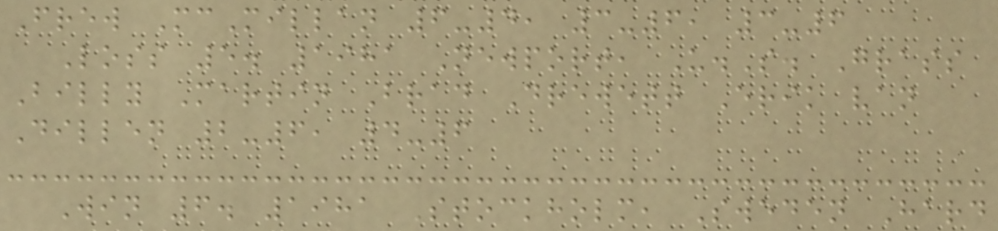Frew McMillan 6-4, 3-6, 3-6
Loss 5. 1981 Newport, U.S. Grass
Billy Martin Brad Drewett Erik van
Dillen 2-6, 4-6
Win 6. 1981 Stockholm, Sweden Hard
